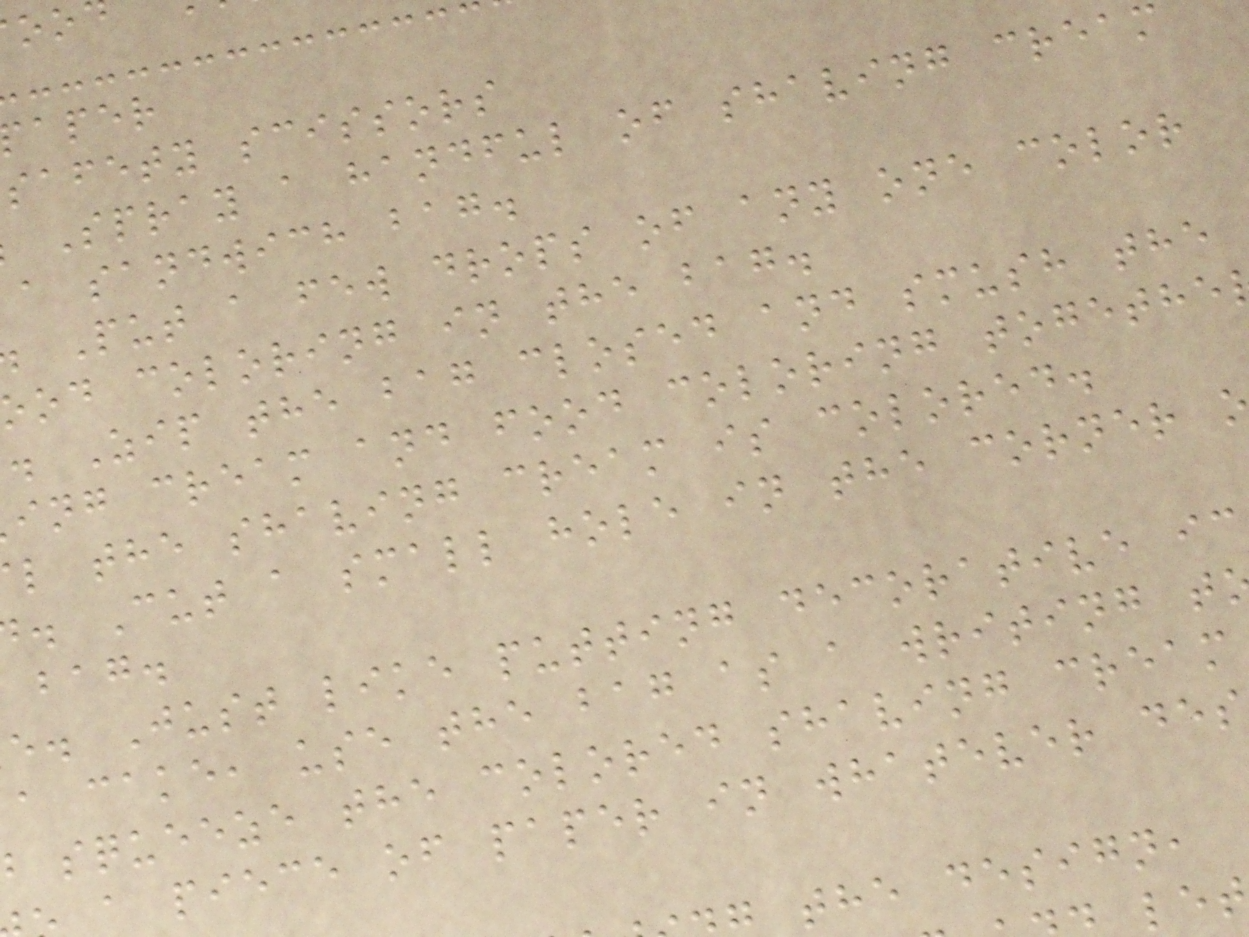aper
safety scissors
Spray a handful of shaving cream
a sandwich bag.
Put a few drops of any one color
ood coloring in the bag.
. Zip the bag closed and smush the
ing cream and food coloring togethe
l the shaving cream is colored.
. Cut a small hole in the corner
bag.
e. Just like putting decorative ic
a cake, use the bag as a writing t
squeeze the colored shaving cream
a piece of paper in whatever des
the design,
